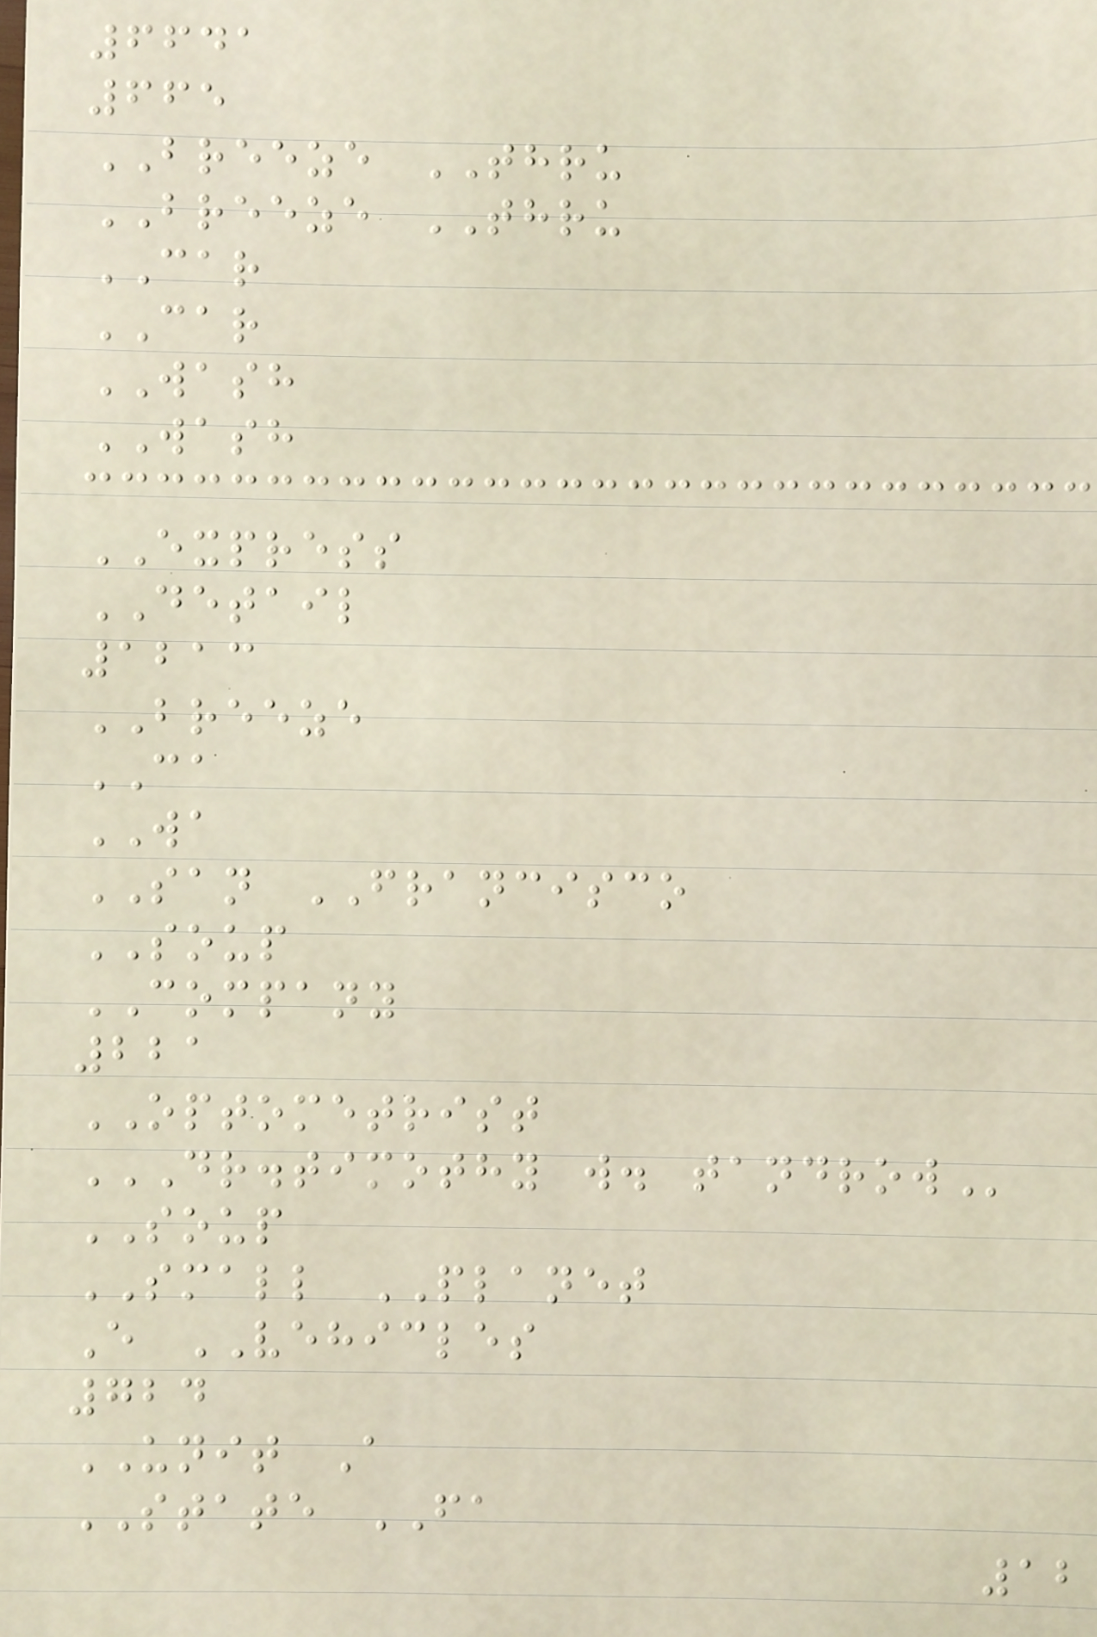6641
665
BREEZE THRU
BREEZE THRU
CAR
CAR
WASH
WASH
EXPRESS
DETAIL
1213
BREEZE
CA
WA
SAN FRANCISCO
SOUP
COMPANY
221
OPTOMETRIST
DR.TIMOTHY W. TANDROW
SOUP
SMALL PLANET
E VEHICLES
724
UNIT A
STATE FA
12
